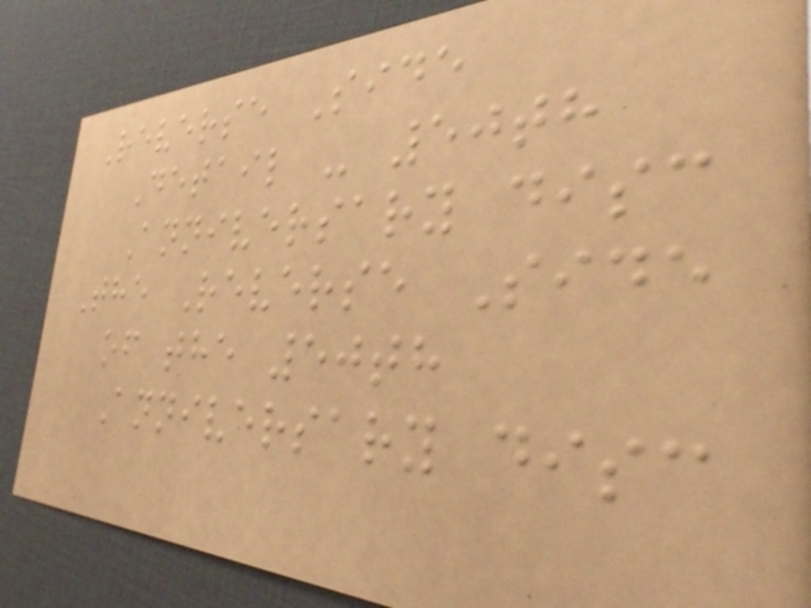Reverse Side
Detail - 50th
Anniversary disc
The Reverse Side
of the 50th
Anniversary disc
